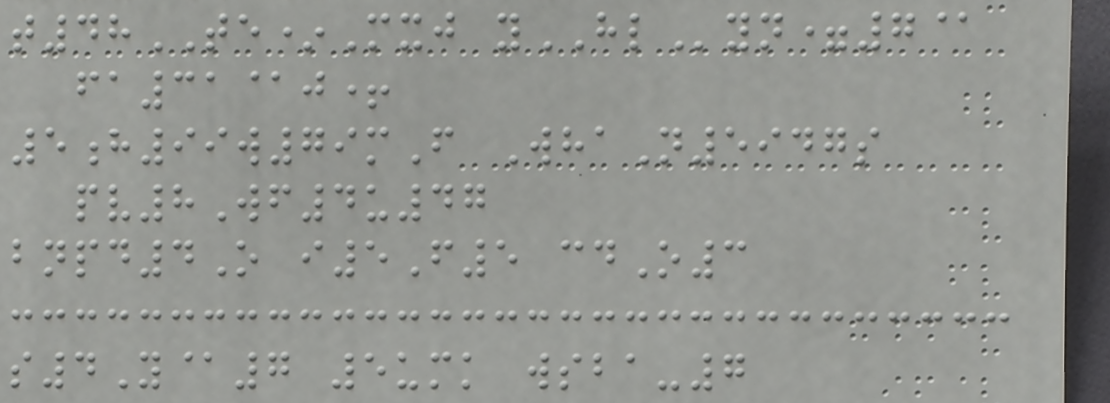t48TE*Mxj yHLyn=7@
fa31@j+
5h99w79mF WhaN5947s
pv8Wf4u47
bnpd4O i5F5 cdO3
s4Y@7 5umk wsba-7
